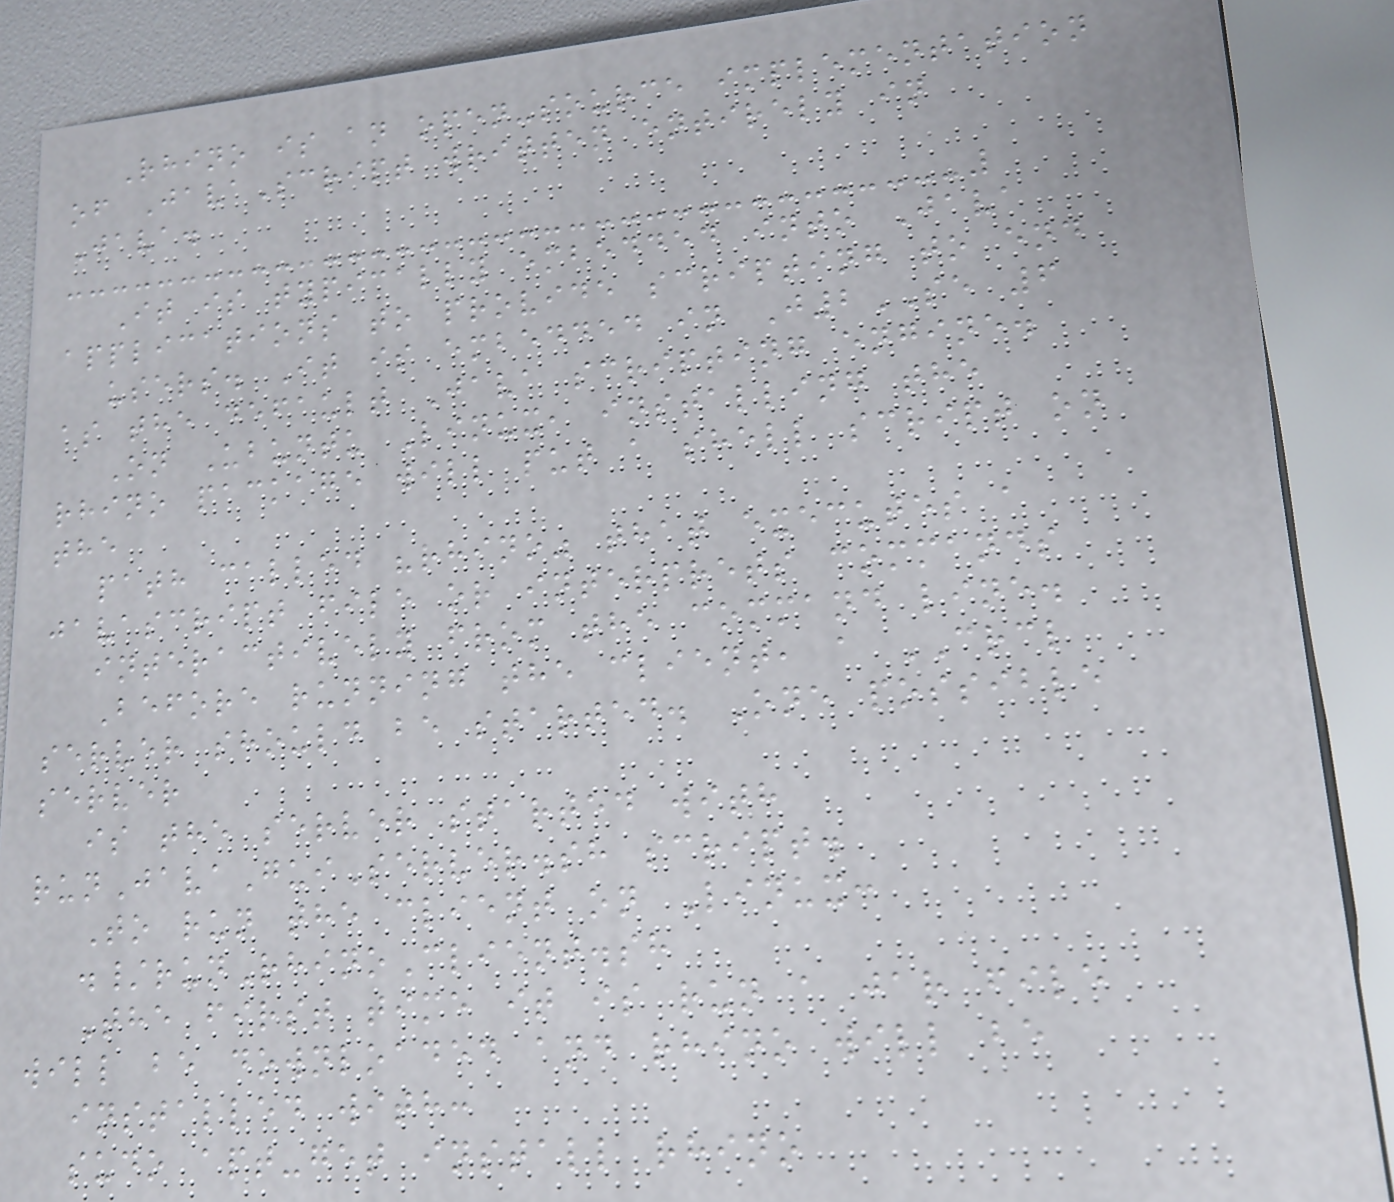Rhino is an open-source implementation
of JavaScript written entirely in
Java.
It is typically embedded into Java
applications to provide scripting to end
users. It is embedded in J2SE 6
as the default Java scripting engine.
On Ubuntu Linux, installing the
rhino package will put a shell script on
the
path called "rhino" that executes a
javascript file or interprets commands
interactively from the command line.
Before running the client, a CRCL
server should be started. One possible
server
is the server started with
runJavaGuiServer.sh script.
To run the client on Linux:
./runRhinoClient.sh
The first time it is run a jar file
will be downloaded and rhino will be
installed with:
sudo apt-get install rhino
